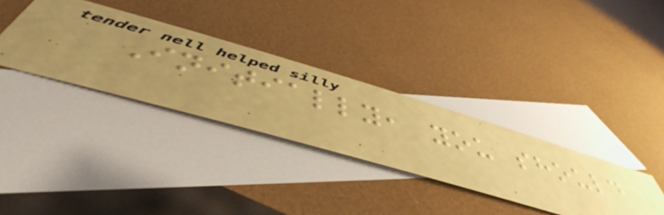Initially, you should
